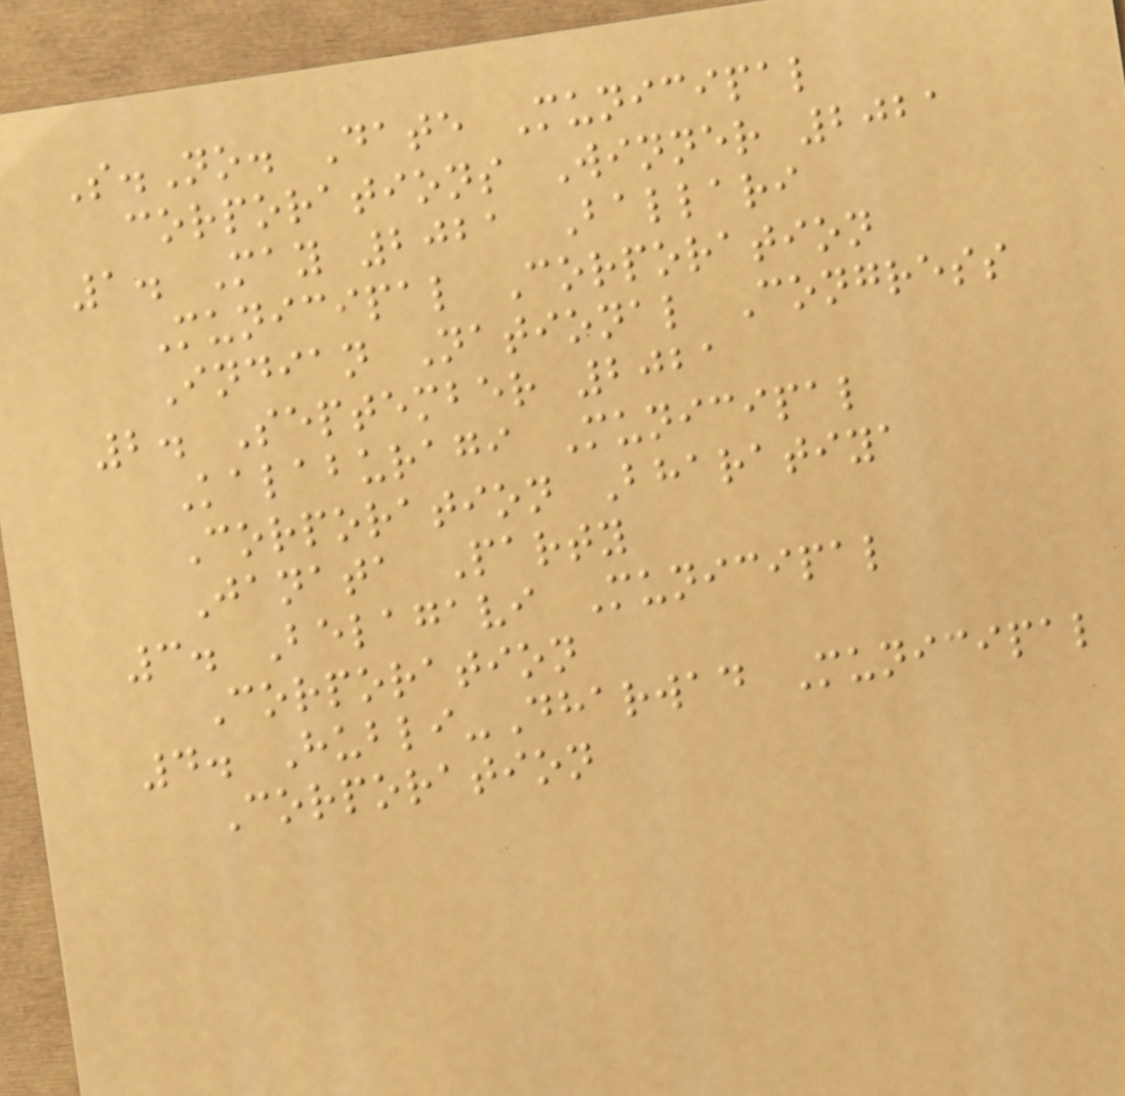S.No. Date Municipal
corporations Winner 2021
1. May 2021 Ballari
Municipal Corporation
Indian National Congress
2. September 2021
Kalaburagi Municipal
Corporation Bharatiya
Janata Party
3. Belagavi Municipal
Corporation
4. Hubli-Dharwad Municipal
Corporation
